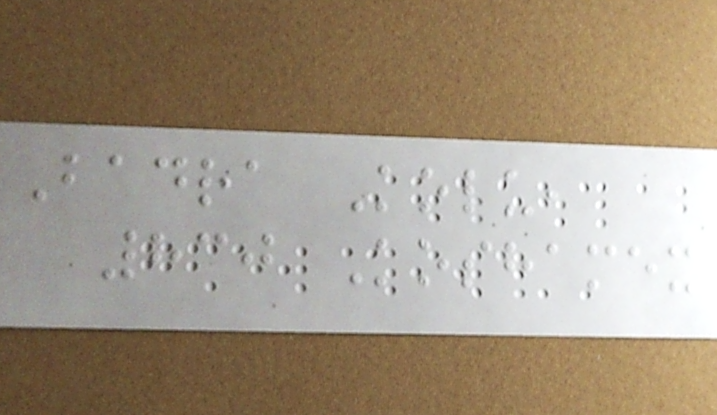Badra Kolu,
830 Koshamex
